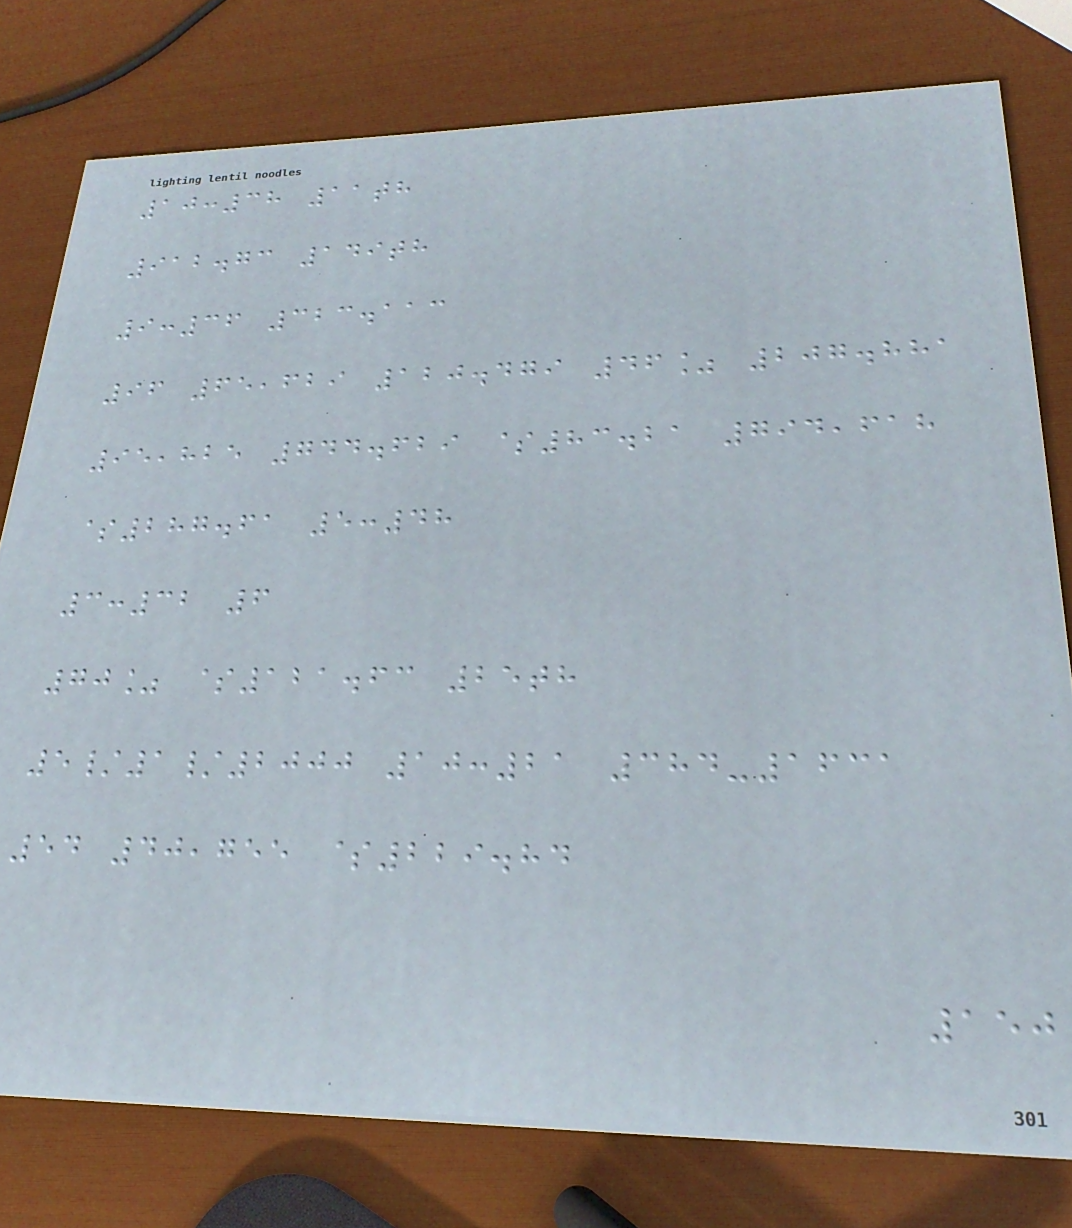10:38 11th
912.73 149th
9:36 323.113
96 65,629 120.479 46% 207.881
95,825 744.629 $83.21 794,618
$287.61 5:48
3:32 6
70% $121.63 25th
5/1/2000 10:21 384-1631
54 40,755 $229.84
150
